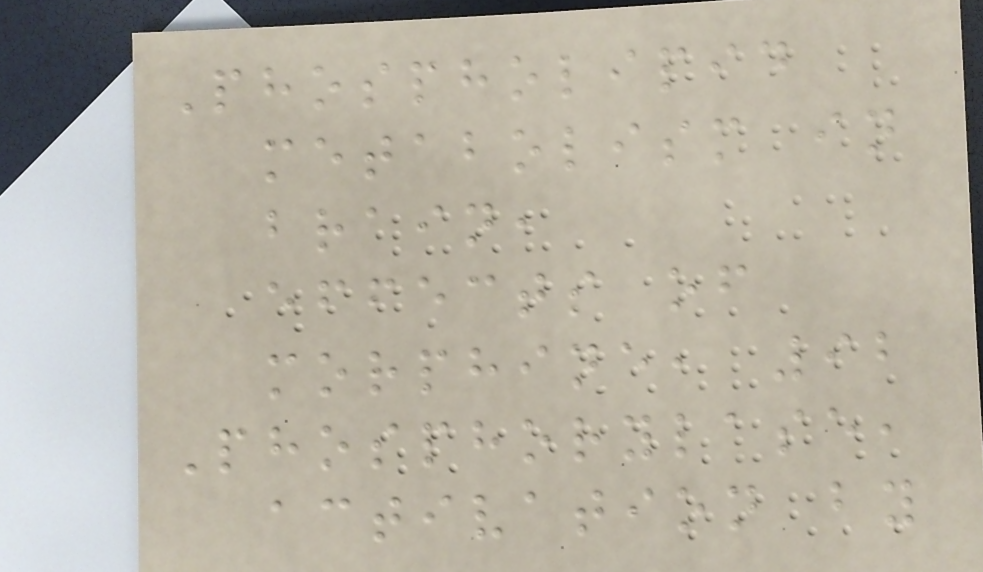Phospholipid
metabolism in
brain,
effects of
morphine, 92
Phosphorylase,
activation by
